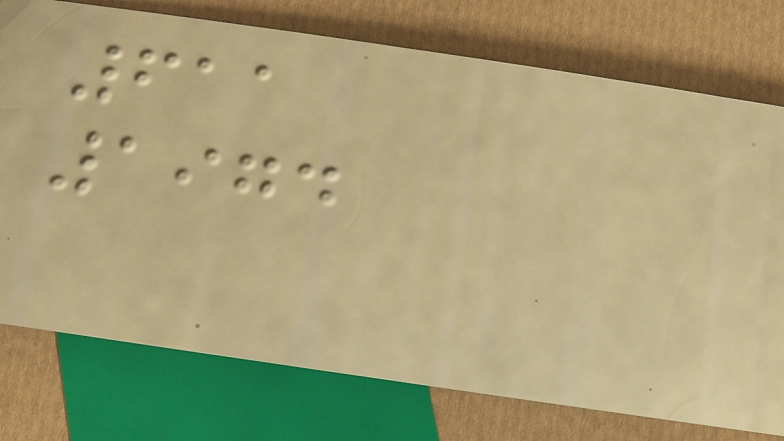611
1974
